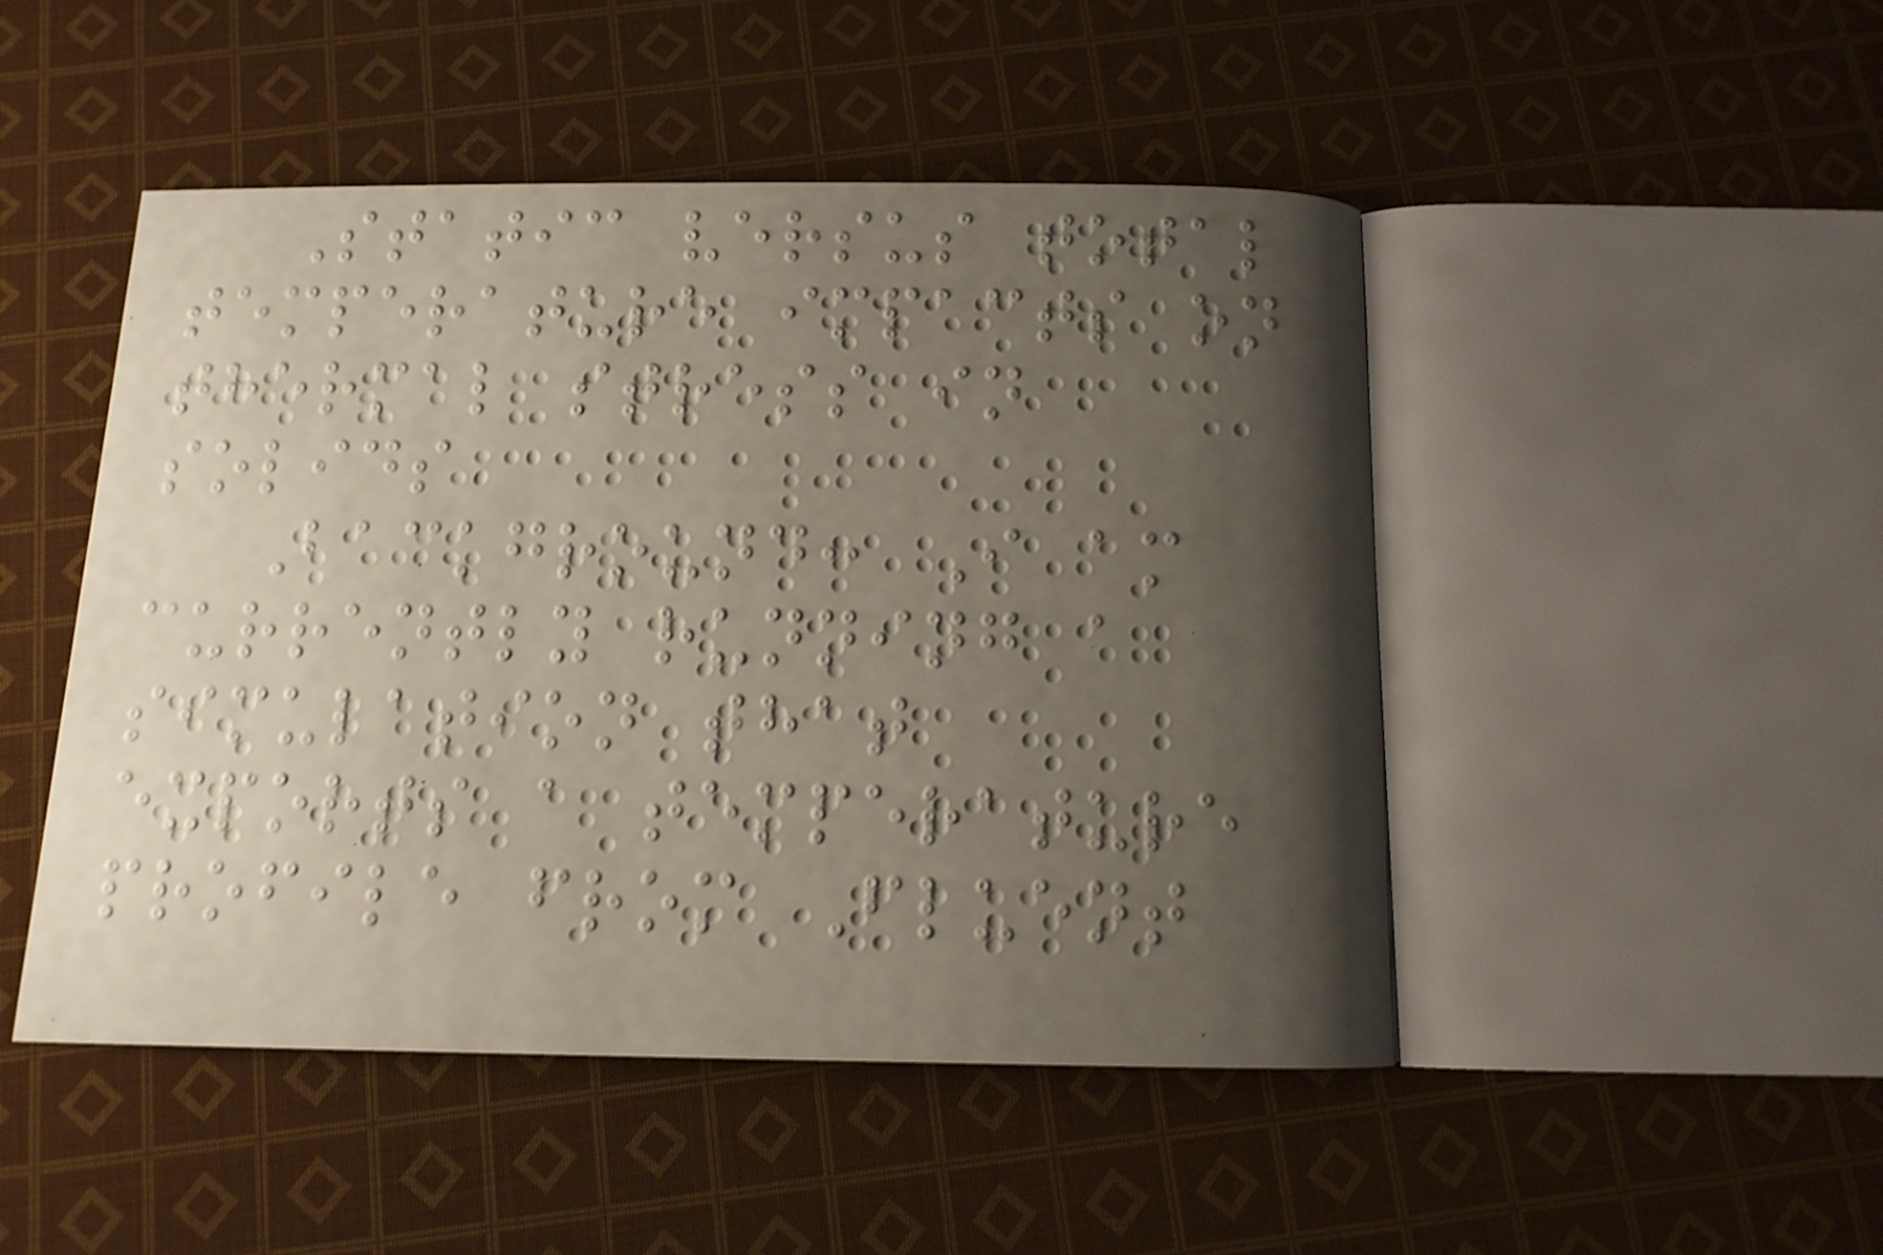Static versus total
temperature impacts on
thermal stress in
solids
Background: I am
currently running a
simulation that
exports a temperature
profile from Fluent
